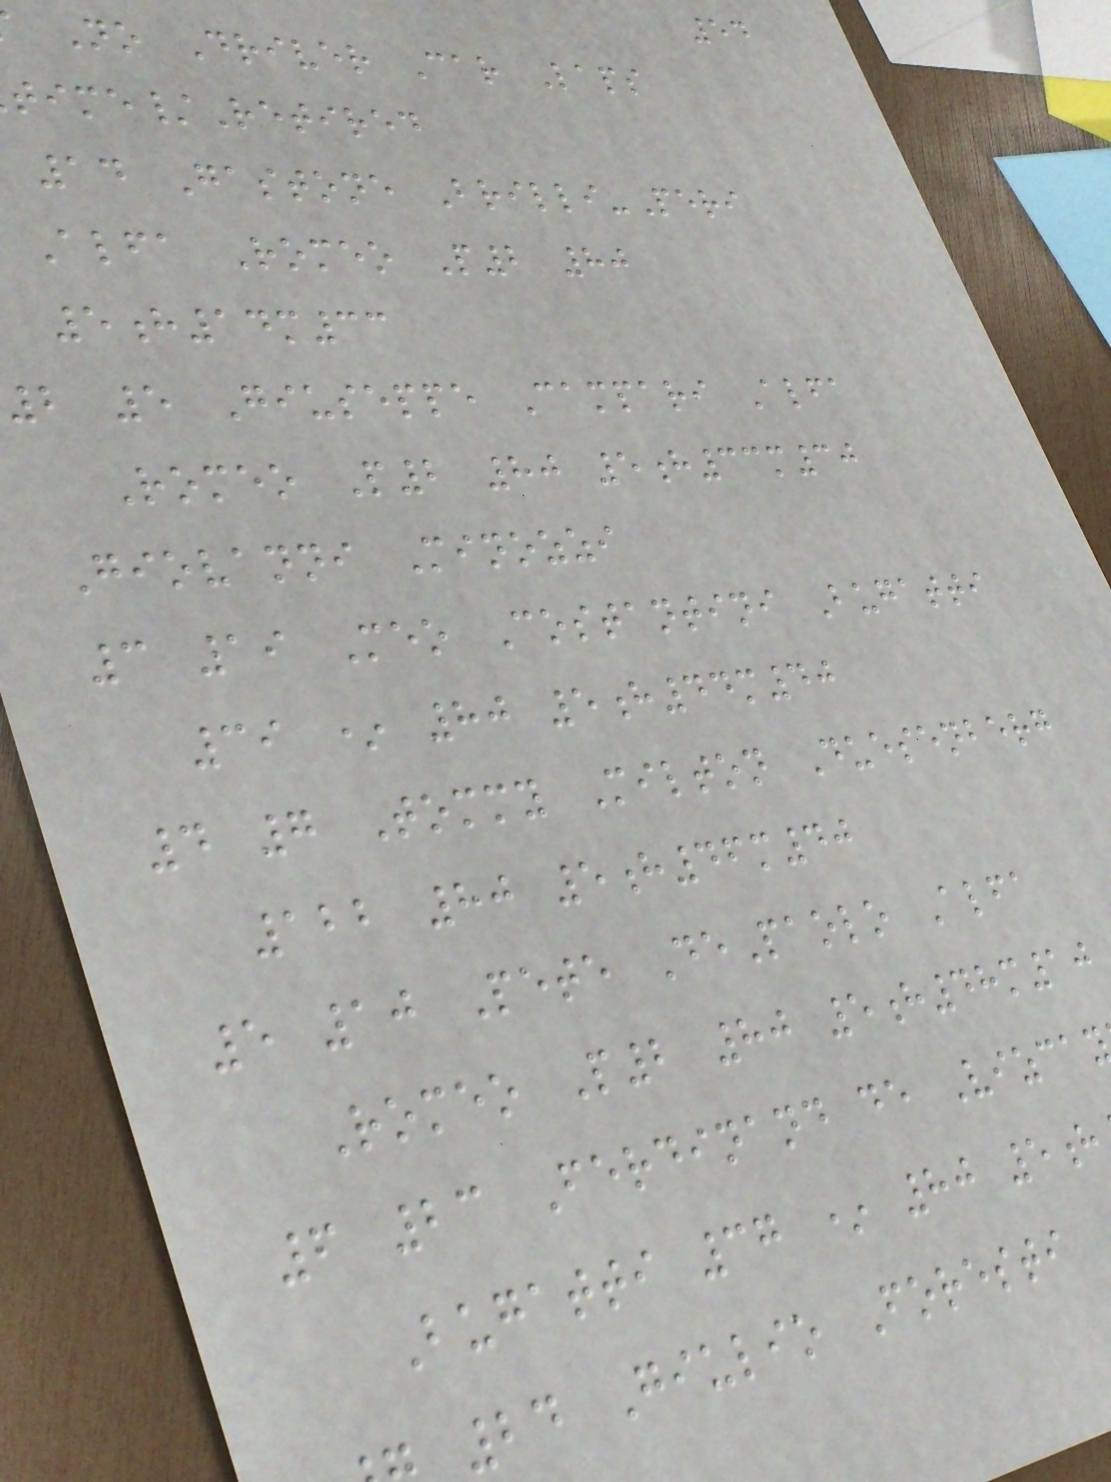54
No Driver Car Laps
ime/Retired
14 Gastone Brilli-Peri
Alfa Romeo P2 80
5h14m33
2 5 Giuseppe Campari Alfa
Romeo P2 80 5h33m30
Giovanni Minozzi
3 19 Meo Costantini Bugatti
39 * 80 5h44m40
4 7 Tommy Milton Duesenberg
122 80 5h46m40
5 10 Pete DePaolo Alfa
Romeo P2 80 5h48m10
6 23 Ferdinand de Vizca
Bugatti 37 * 80 5h
24 Giulio Foresti
